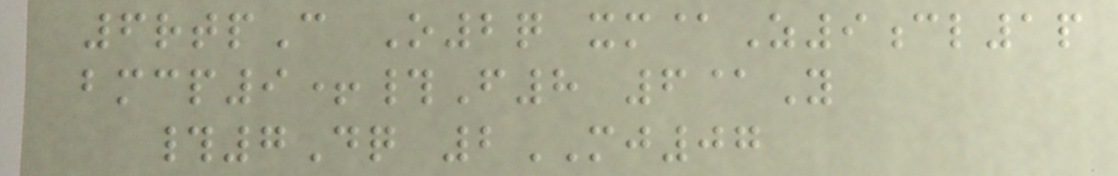6rtpC O2q xm@Z9cl1p
bmcp9+#F8 6@Y
#7Dq 2MJ07
